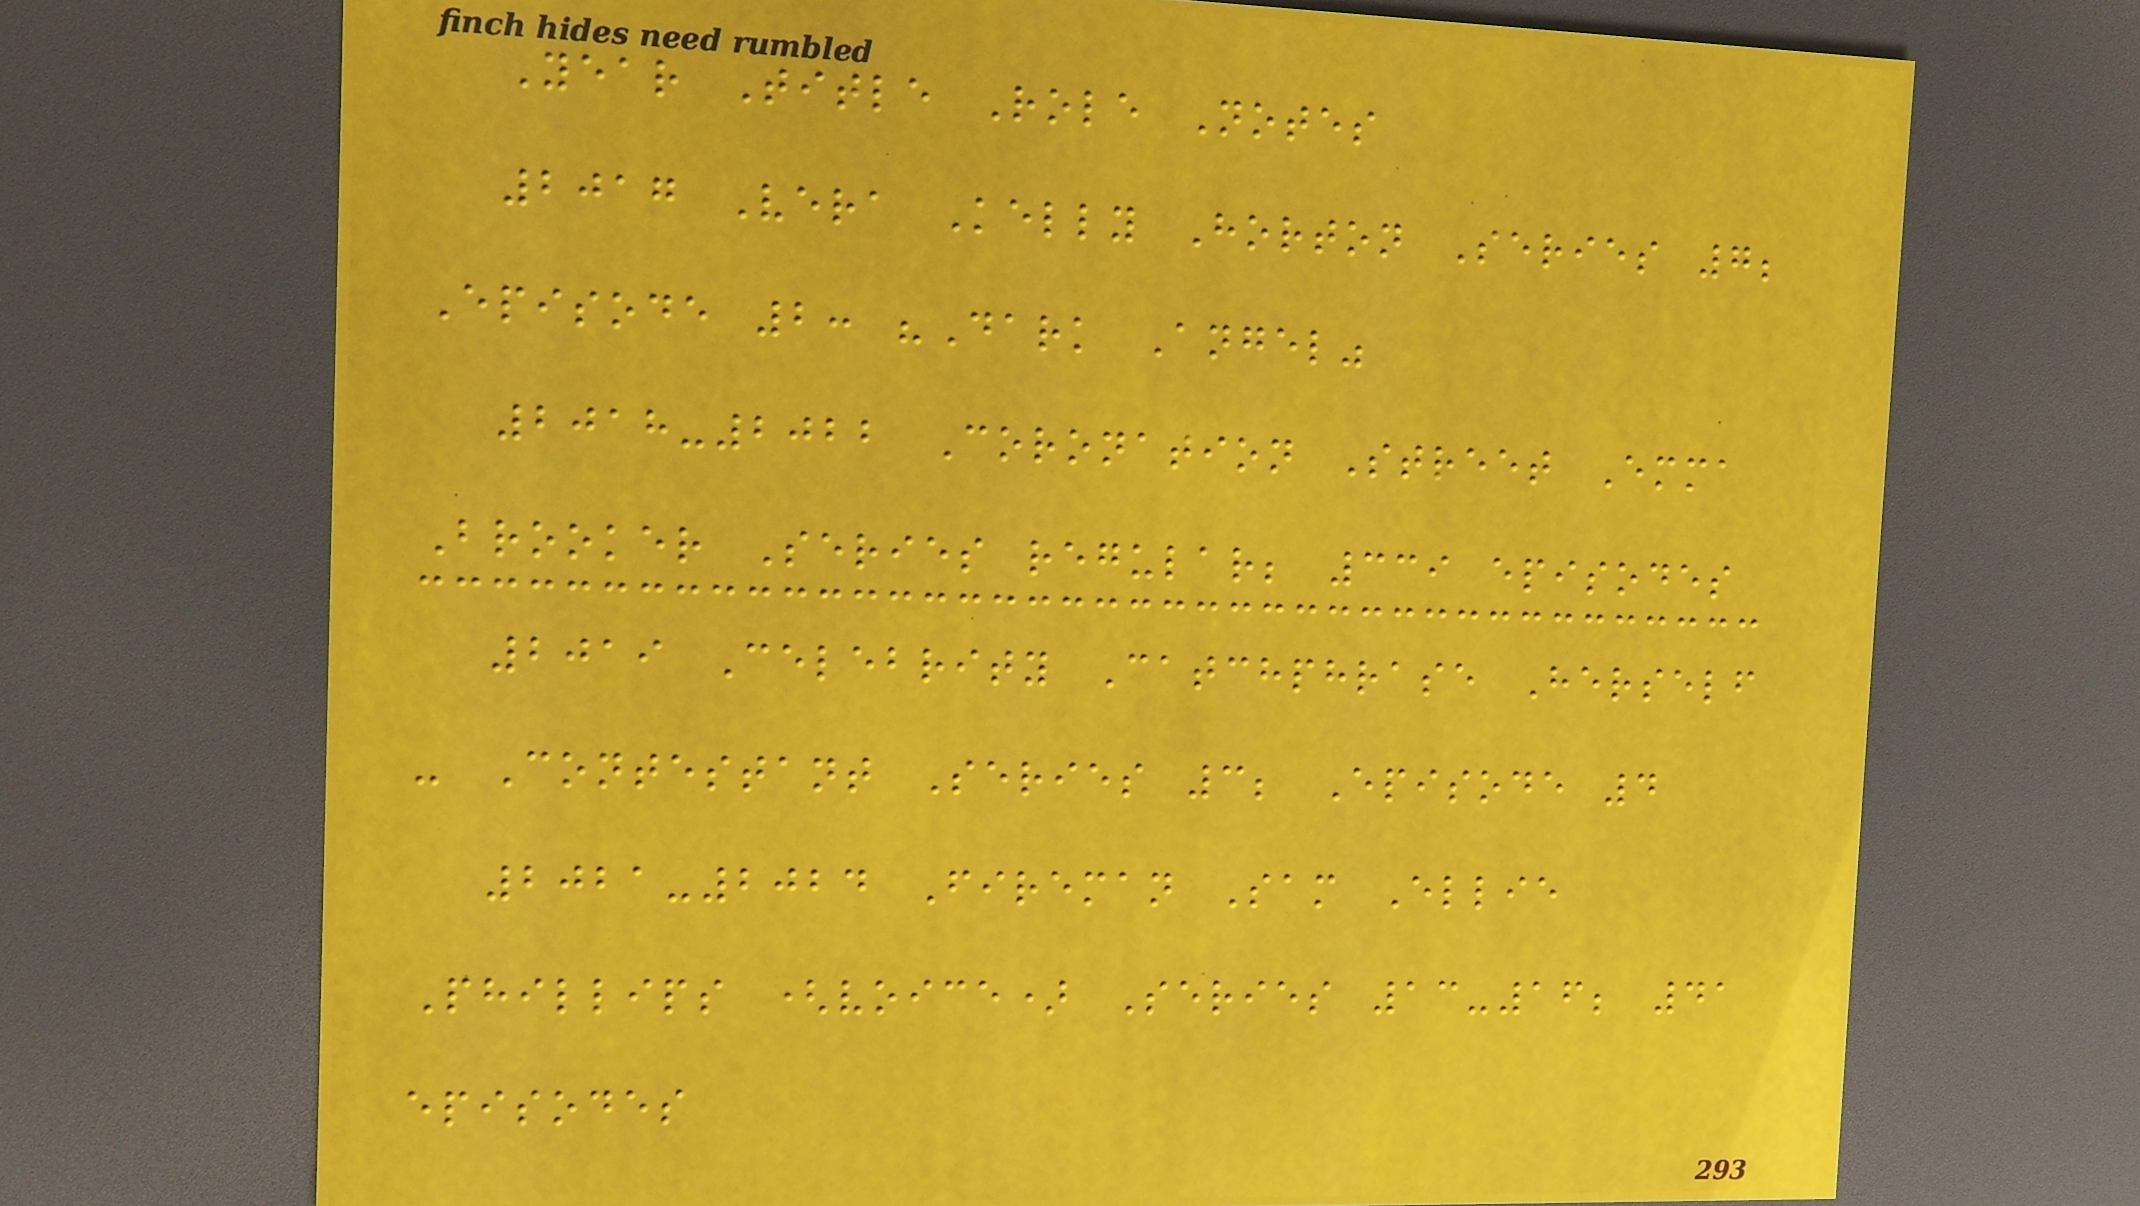Year Title Role Notes
2017 Vera Kelly Horton Series 7;
Episode 2: "Dark Angel"
2018-2022 Coronation Street Emma
Brooker Series regular; 339 episodes
2019 Celebrity Catchphrase Herself
- Contestant Series 3; Episode 4
2021-2024 Fireman Sam Ellie
Phillips (voice) Series 13-16; 41
episodes
